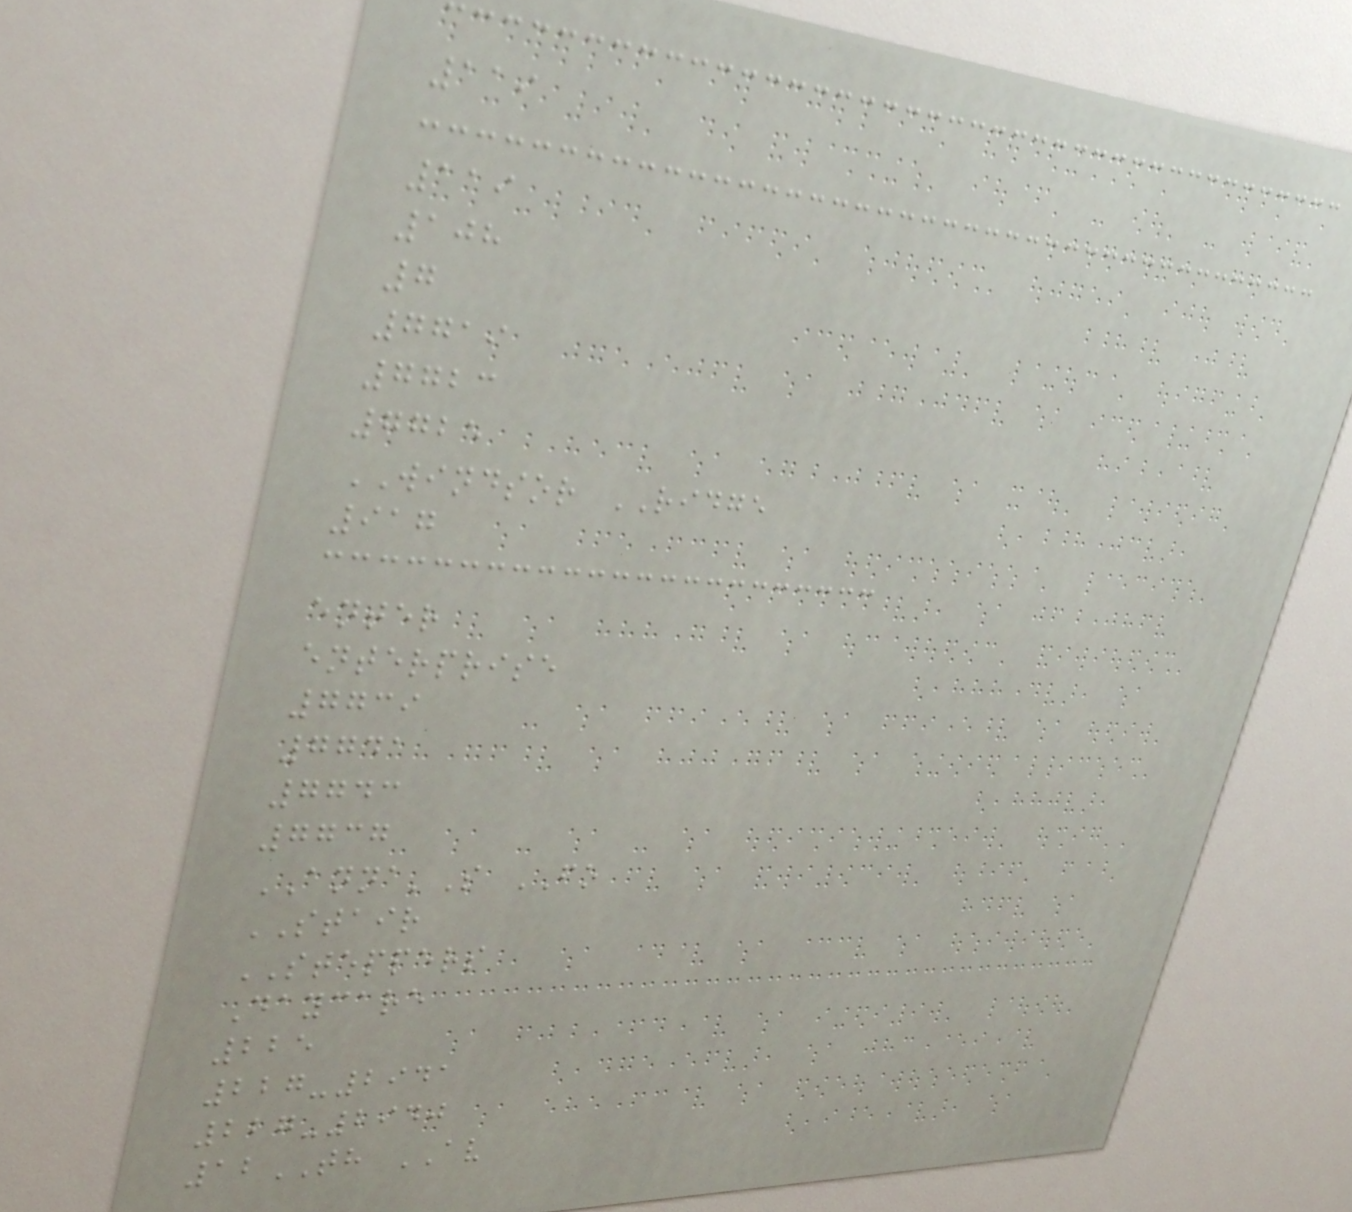119
119
108
7
7719
7723
7725
WINDSOR RIDGE
917
enter
enterprise
7739
7741
7743
7737
ANNA'S FO
STAIR
STEPPERS
Daycare
225
227-2941
227-2940
12TH AV
